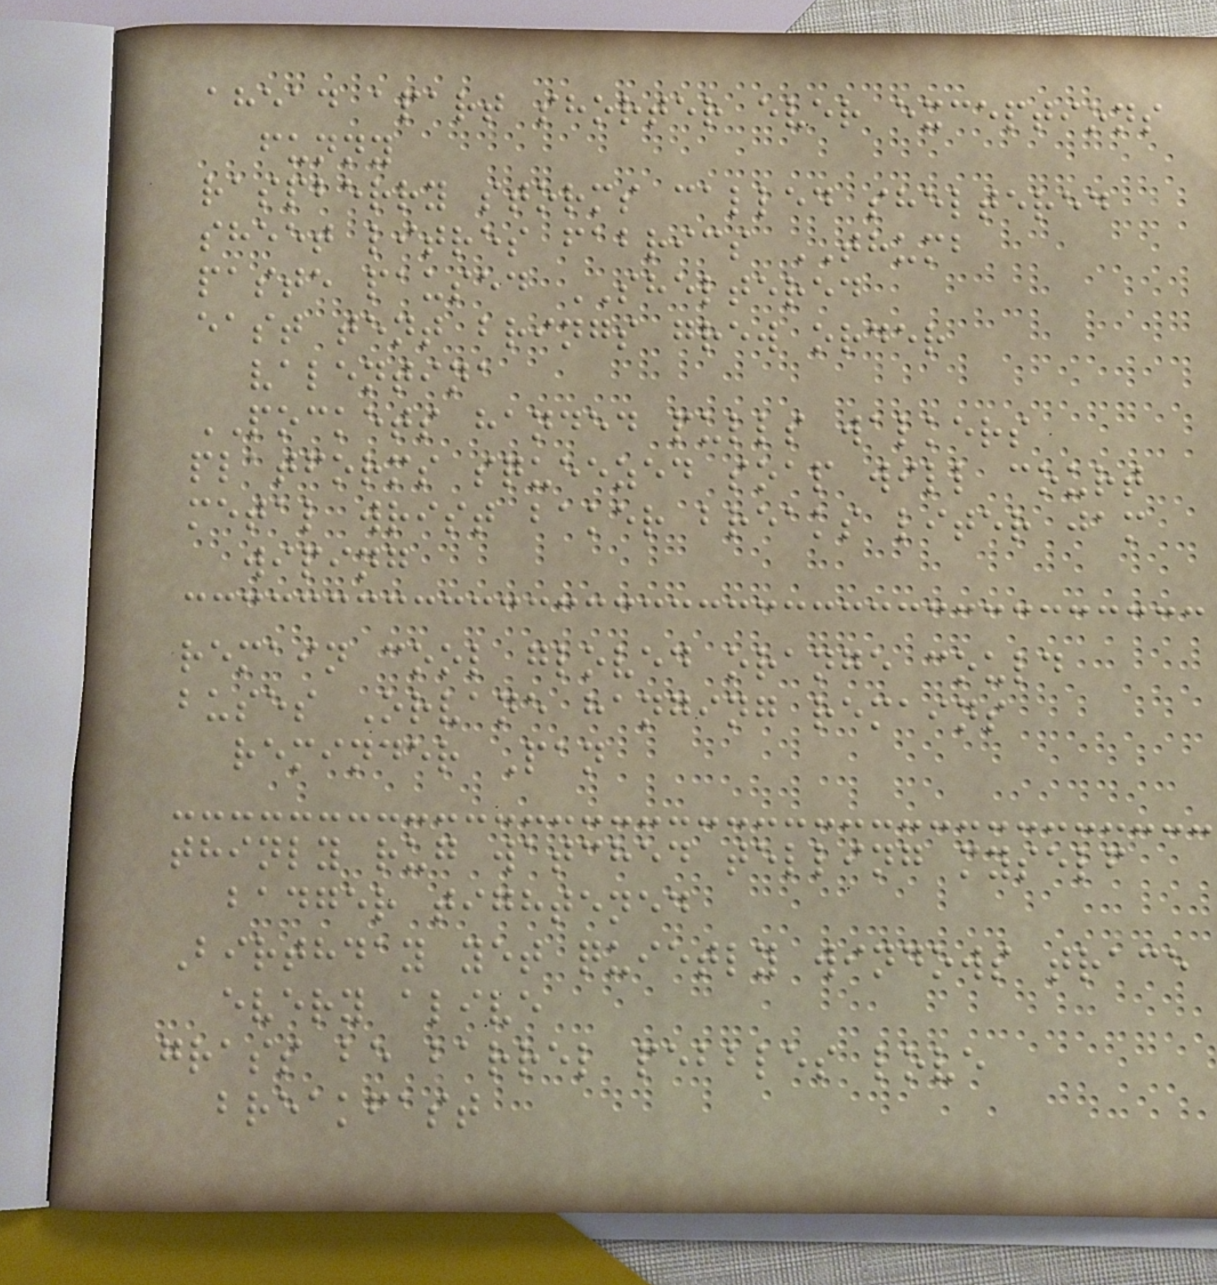ahead apart shorter ever exceptions
funny
raspberry storms called sheltered
sheet litres fabrics THUMB
paste paused SHELTERED
east tent brings grew order
valentina
POCKETS handed pulls walkers
platforms squeezed soap will court
metal wrist baker breaks liter jam
wiping
remain cool gloved orange could
buses Orvane hanging remains
reminder Pan
thinly rug watched telling myself
badger tightened
Birthday yet quietly windows trace
every alive
grass be barrel pebbles love
breakfast
